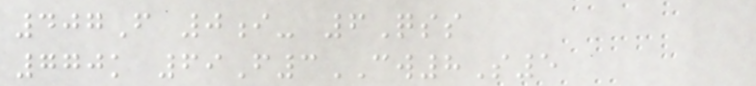407F 0i- 6Qss
770k 69F3CW8S5
